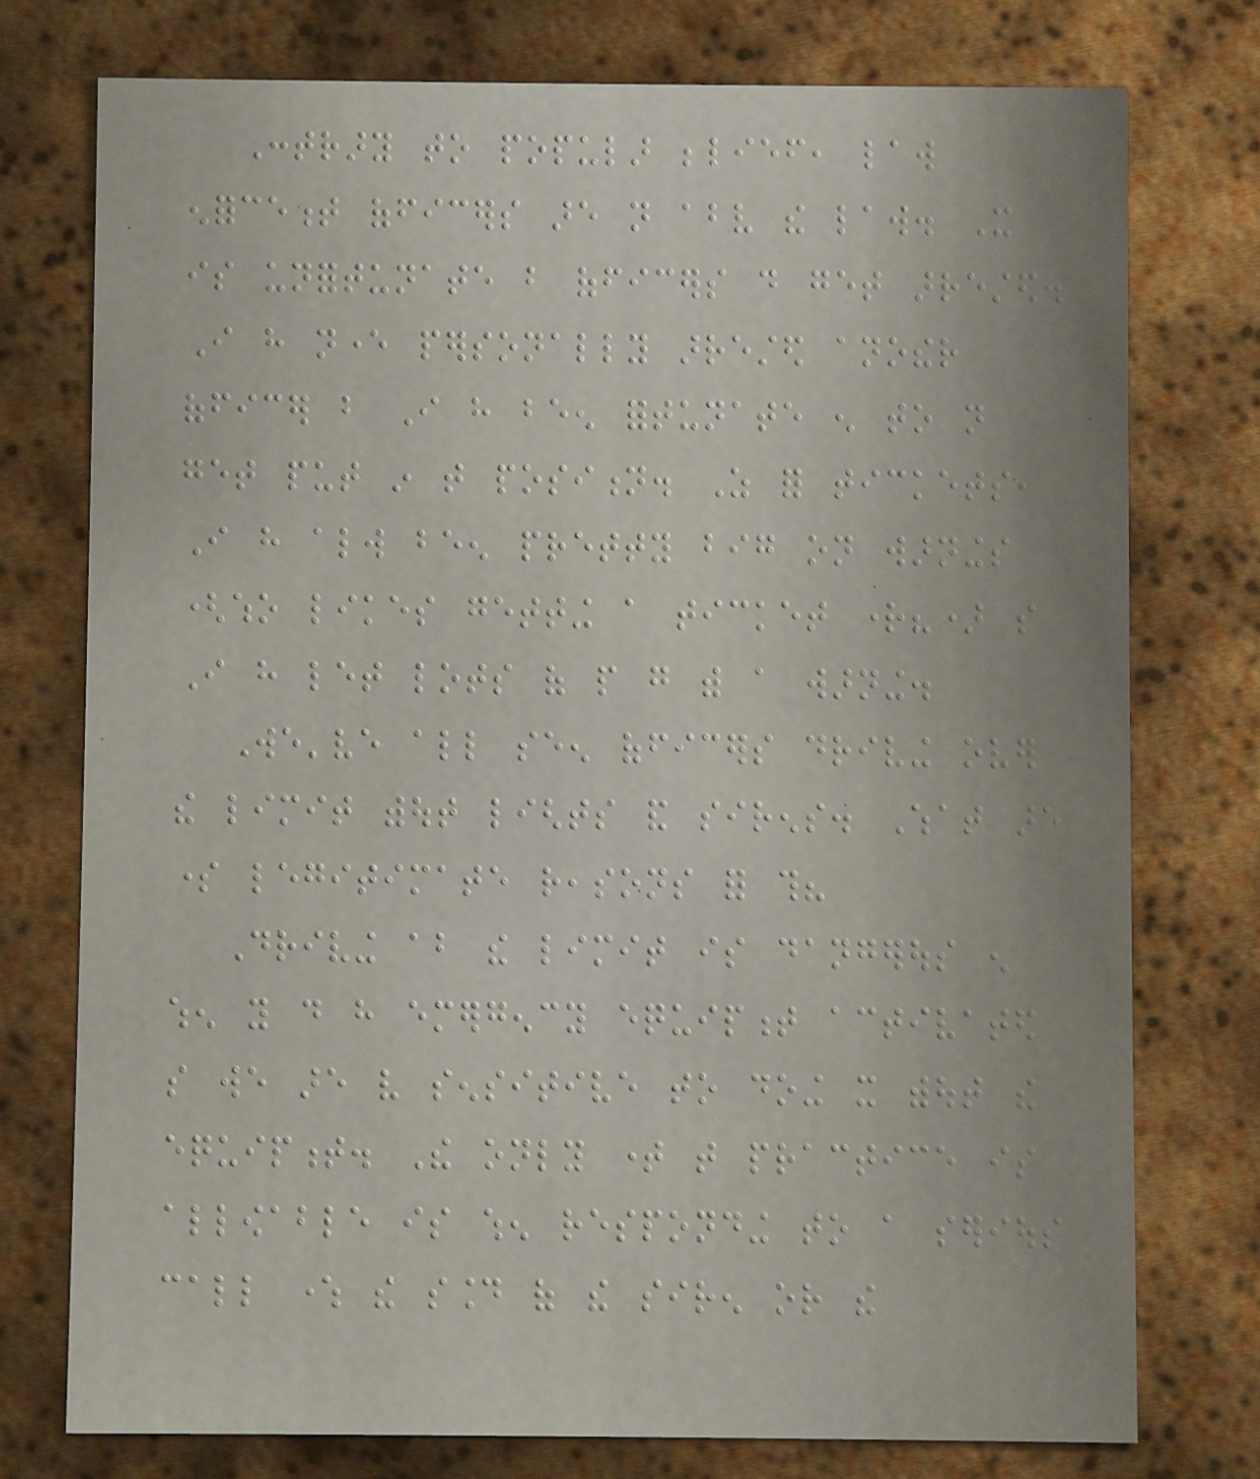Contrary to popular belief, law
enforcement officers are not above the law. It
is unfortunate but officers do get arrested.
I have never personally arrested another
officer but I have been fortunate enough to not
get put in that position. As for tickets,
I have always been pretty big on warnings
(who likes getting a ticket right?) so
I have let lots of people go with a warning.
We've all seen officers driving over
the limit without lights and sirens. What are
some legitimate reasons for this?
Driving about the limit is dangerous enough
when you do have emergency equipment activated
so we are very sensitive to doing it without the
equipment. The only time that practice is
allowable is when responding to a serious
call where the sound of the siren or the
